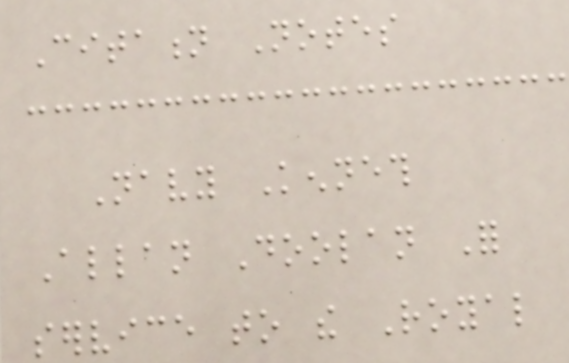Citation Notes
Navy Kenneth
Allan Doolan For
service to the Royal
